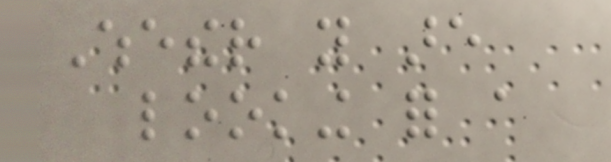Whether you are
looking for a
